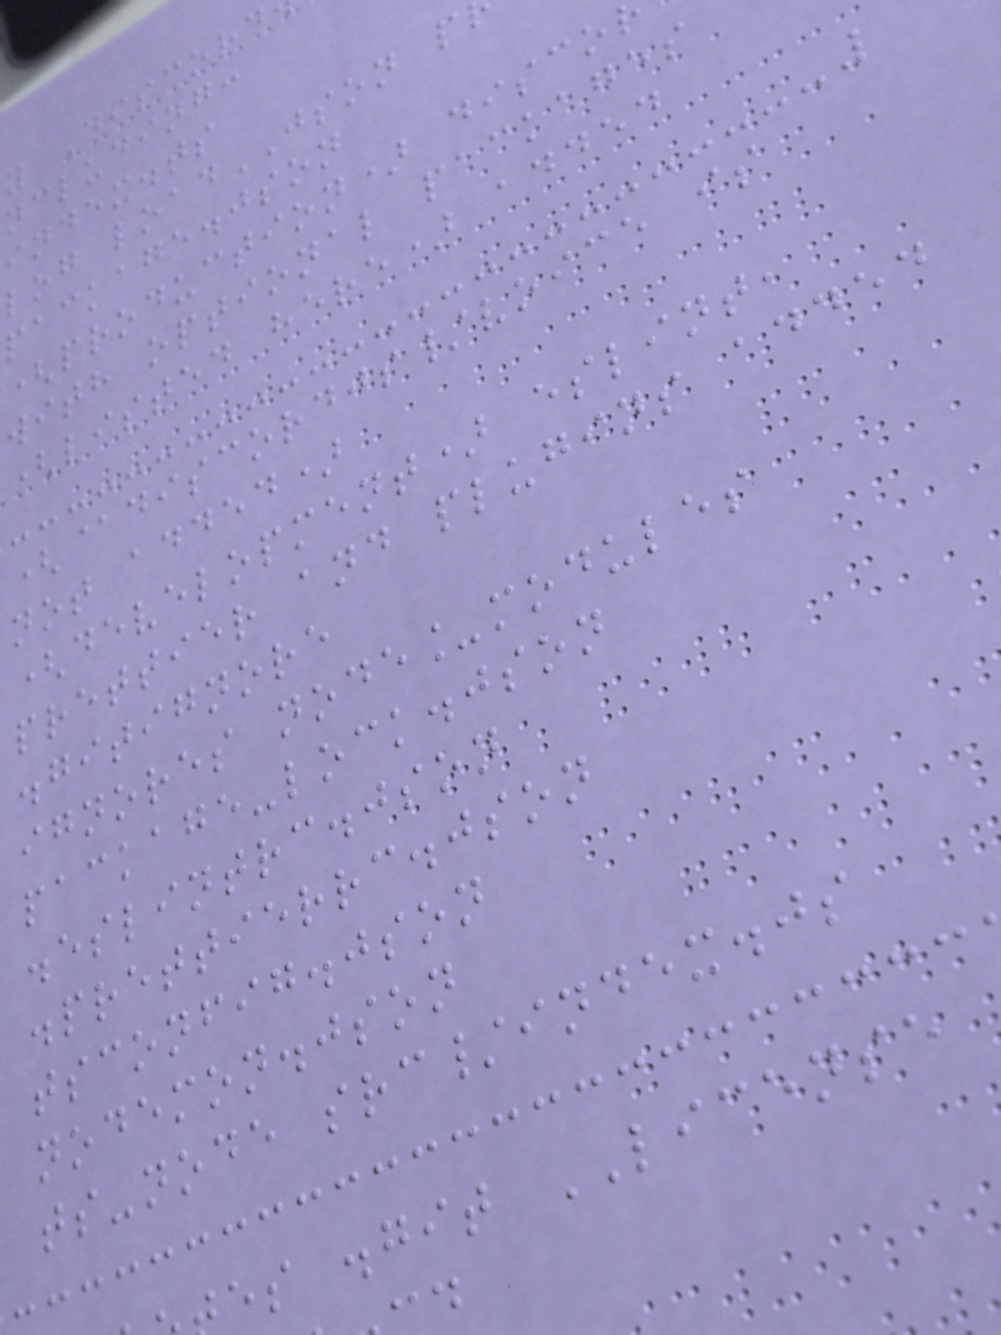y Discord
ncluding:
index.ts
log loadJSON p
package.json
(production) disco
with optional packages
(listed here) added
(@discordjs/voice is
not added)
(development) eslint,
prettier and plugins added
.gitignore
ignores node_modules
package-lock.json
.eslintrc.json
.prettierrc.json
tsconfig.json
nodemon.json
ts-node src/index.js
es .git LICENSE
